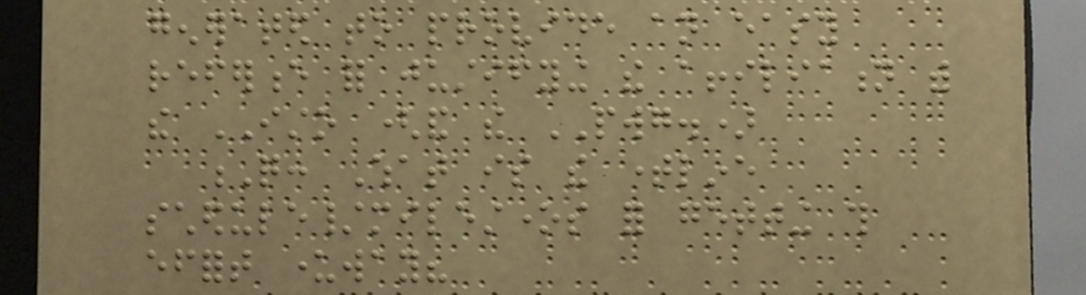generated to provide an easy
reference for justifying the affiliation with
the ISTO (and the PWG.)
Q: What is the timeline
schedule/milestones for getting this
effort underway?
